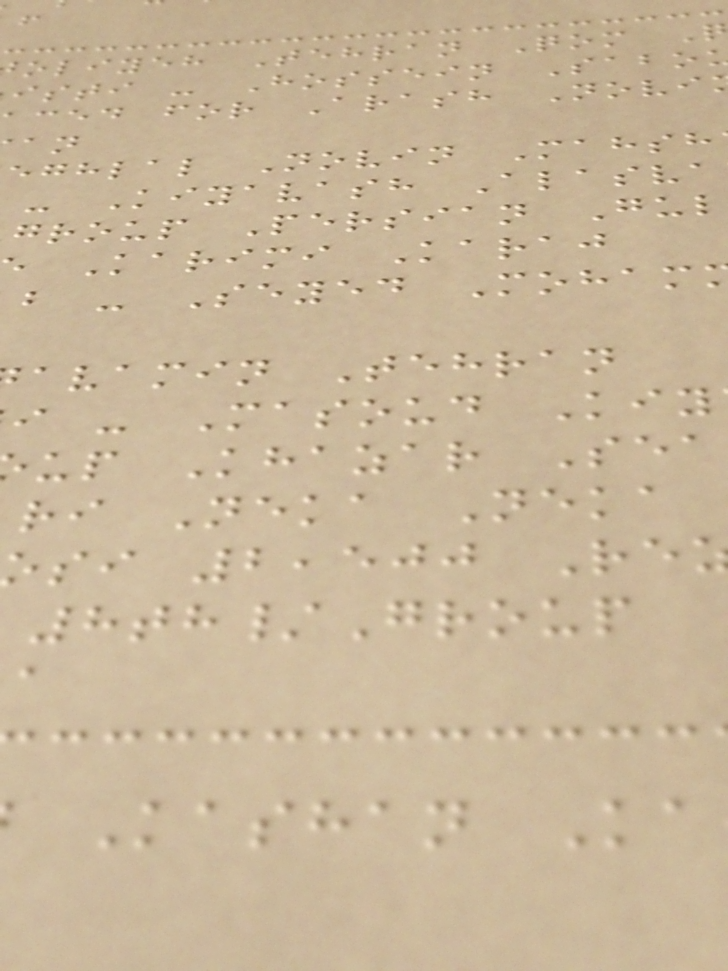oliyeh Tehran Qom Q
isti - Hossein Sabo
ced for Arash Novi
eghlal Novin Mahsh
- Kiyavash Alasva
group Persian Gul
Karimi Karaj
b - Seyed Moham
avamin Tehran
i - Masoud Kiy
up Khazar Sea
ri Neka Neka
si 2,500 Re
8th/Group
Kashan Ka
